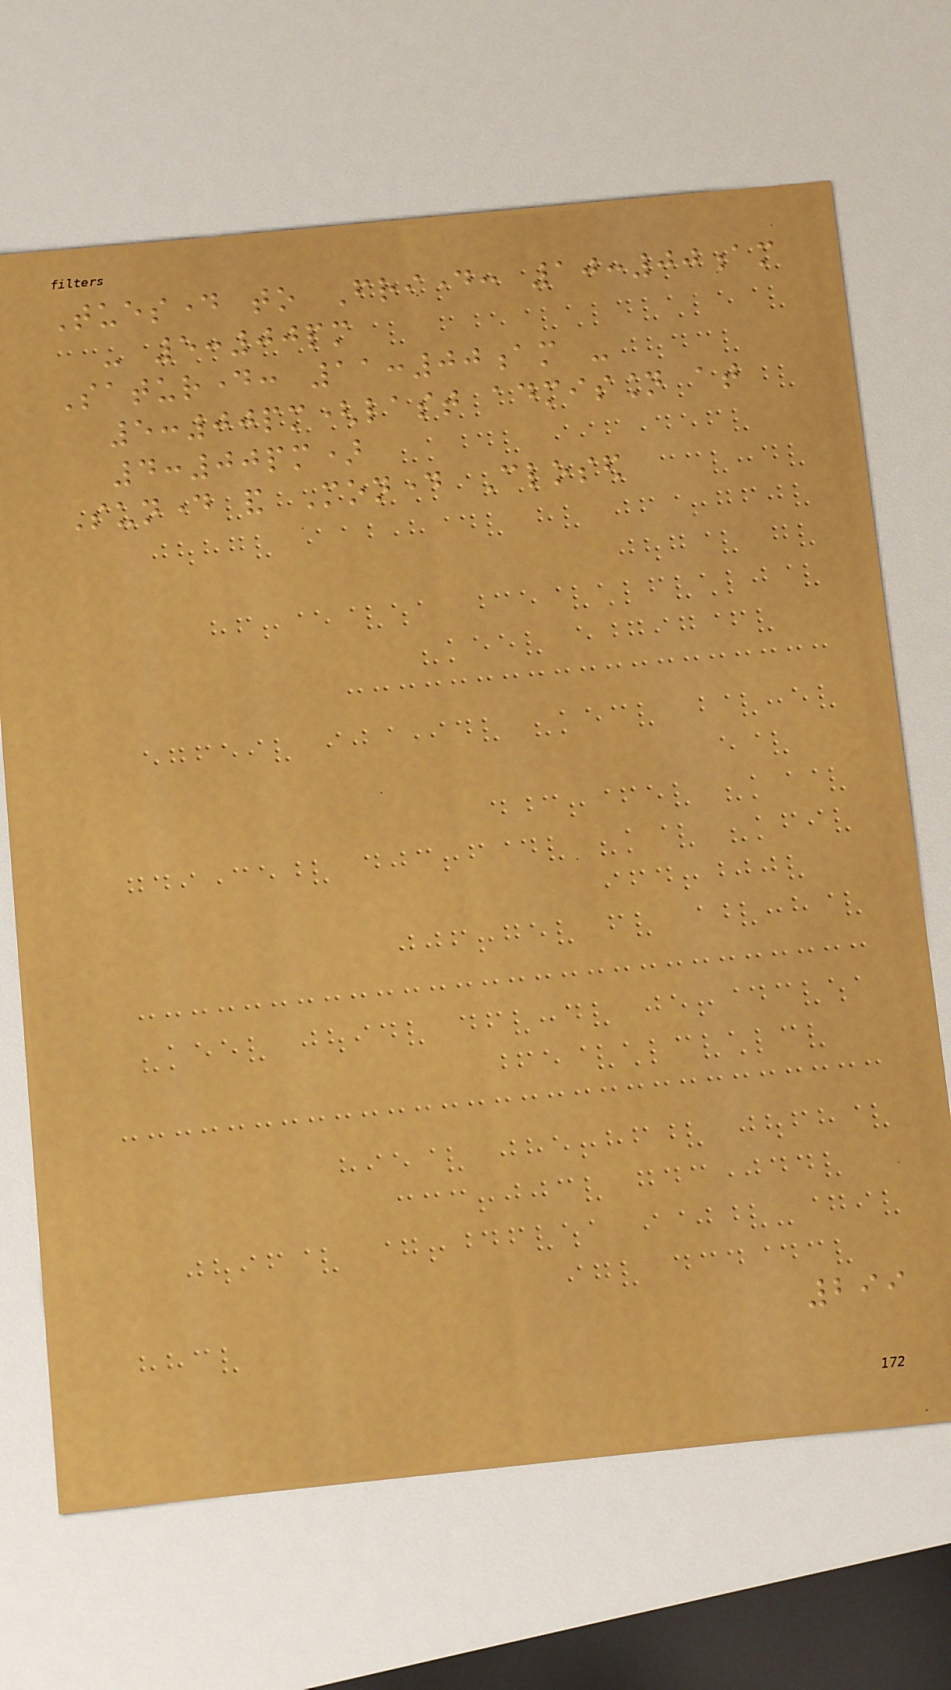Tuesday to Friday: 10:00am
- 5:00pm
Saturday: 11:00am -
5:00pm(last admission at
4:00pm)
Sunday and Monday Closed
299
